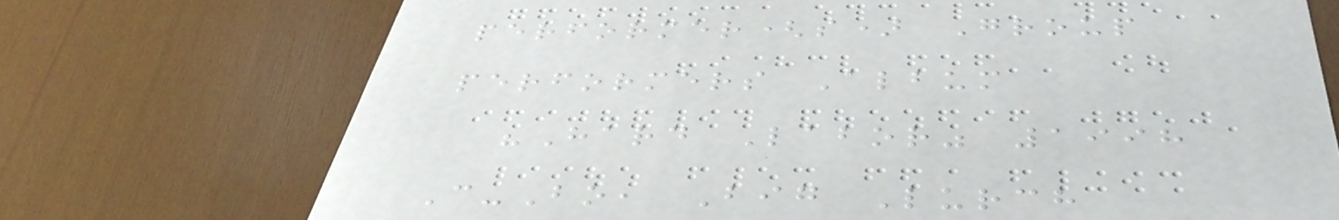performer(s) Group
performers Album
"Hard Labor" 1998
C-Bo, Big Lurch
